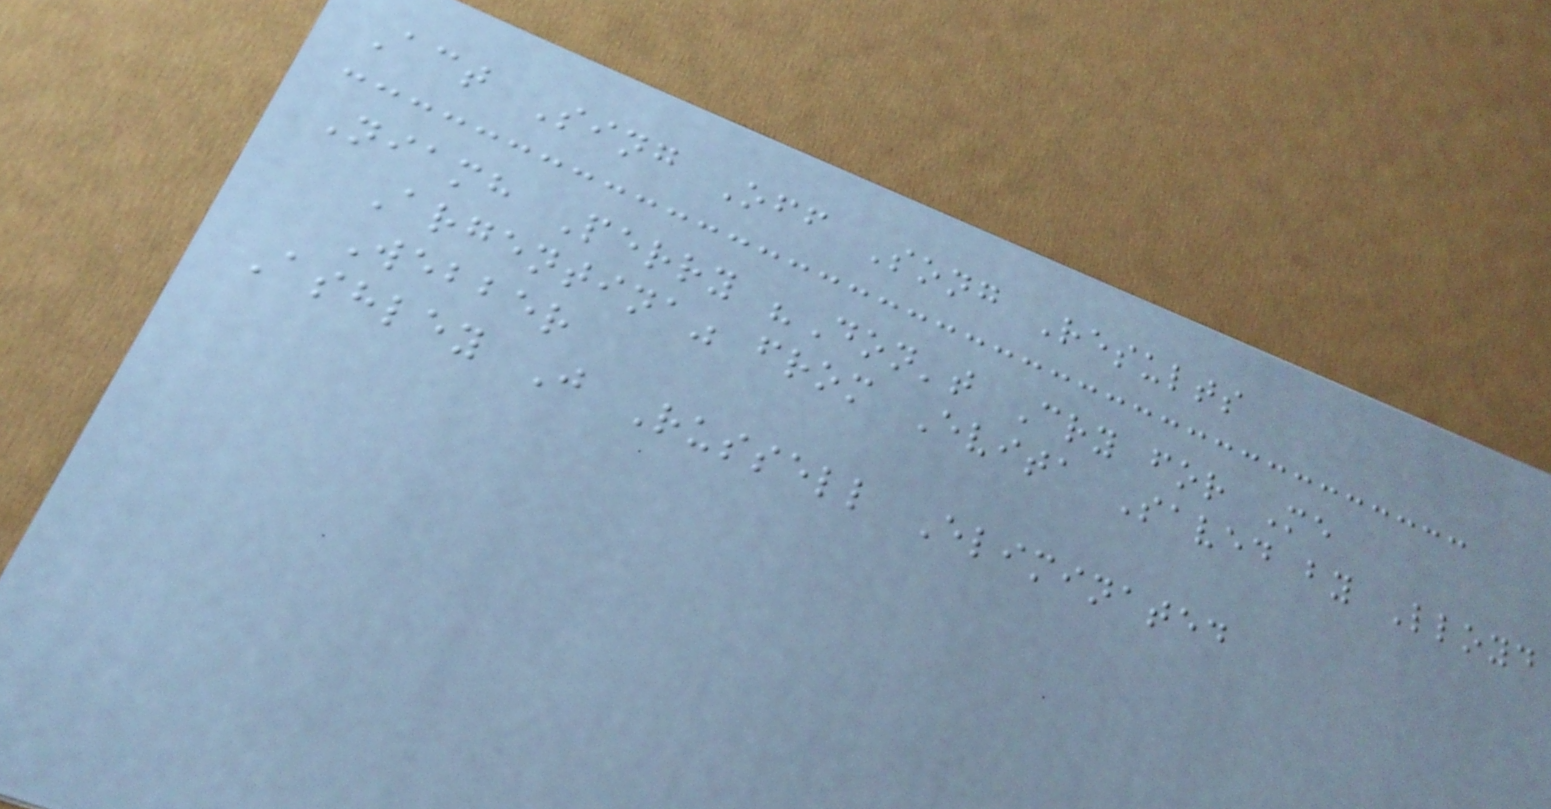Act Sing Off Song Results
Niamh Perry "Don't Cry for Me
Argentina" from Evita Saved by Lloyd
Webber
Ashley J Russell Eliminated
